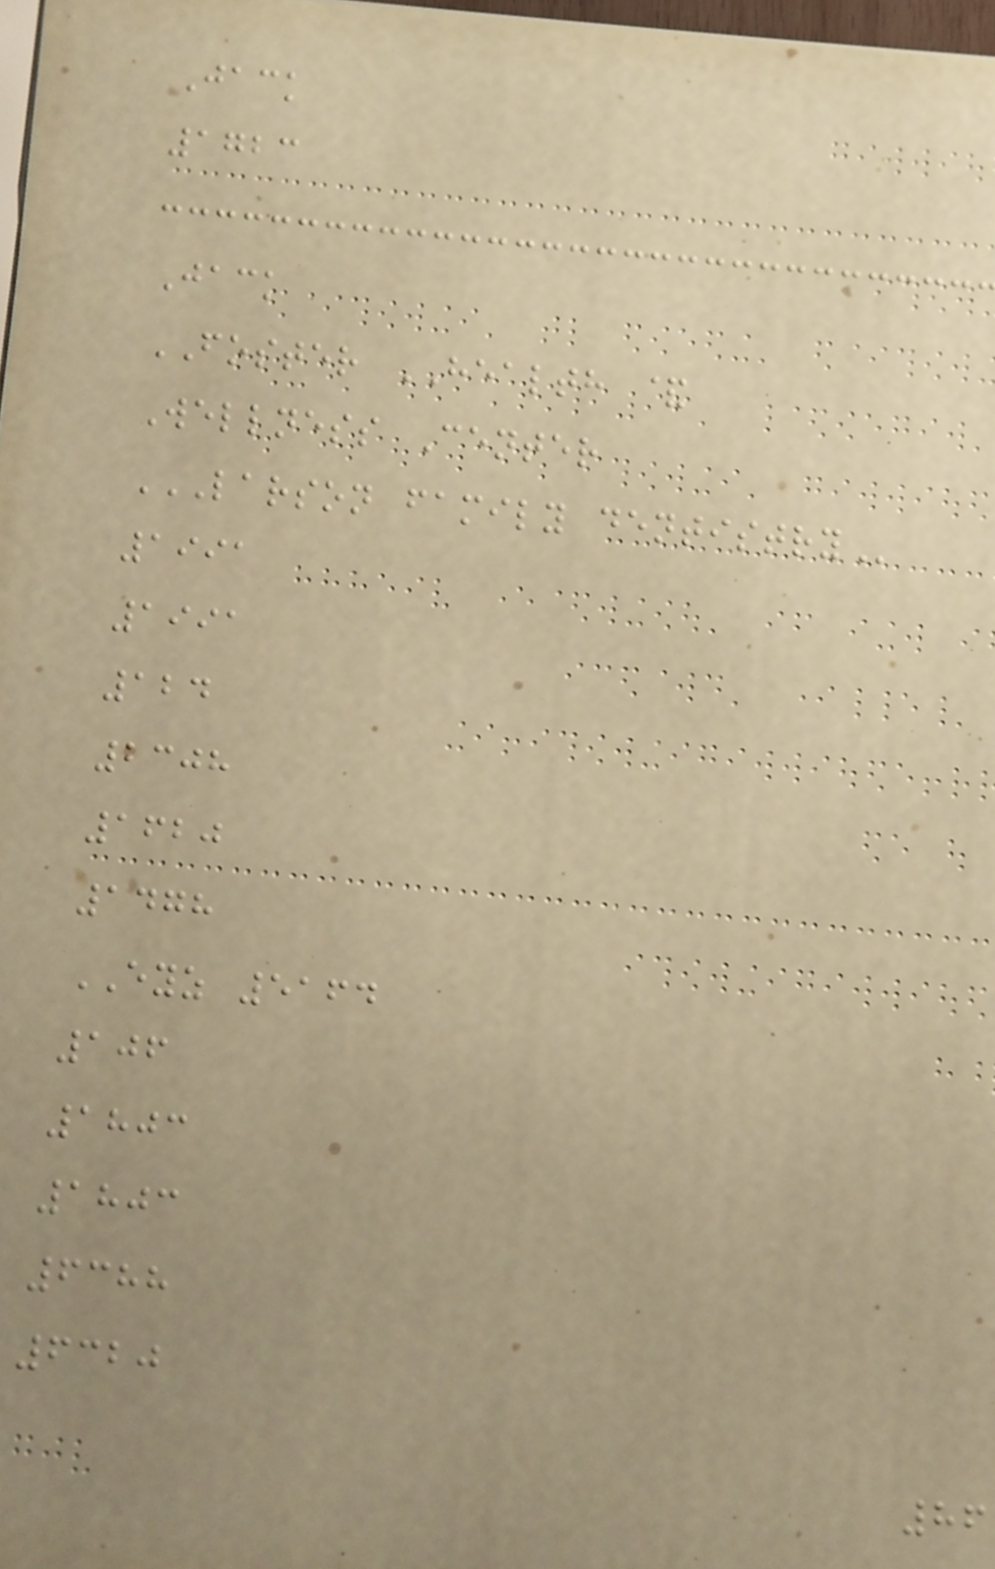Jack
1723
Jack
FOSTER HEALTH &
Wellness Center
LARSON FAMILY DENTISTRY
1991
1991
124
2308
1620
1478
EYZ 5164
106
1803
1803
6388
6320
86
